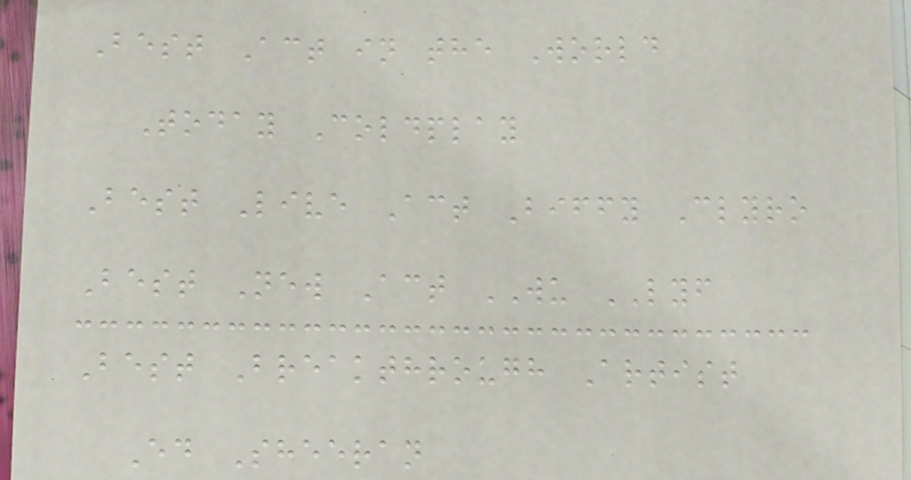Best Act in the World
Today Coldplay
Best Live Act Biffy Clyro
Best New Act WU LYF
Best Breakthrough Artist
Ed Sheeran
